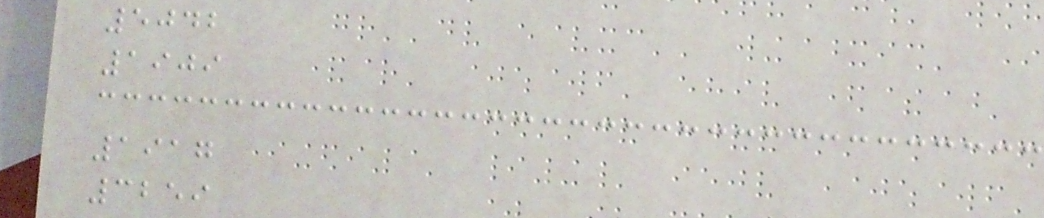5042
1909
1917
3259
